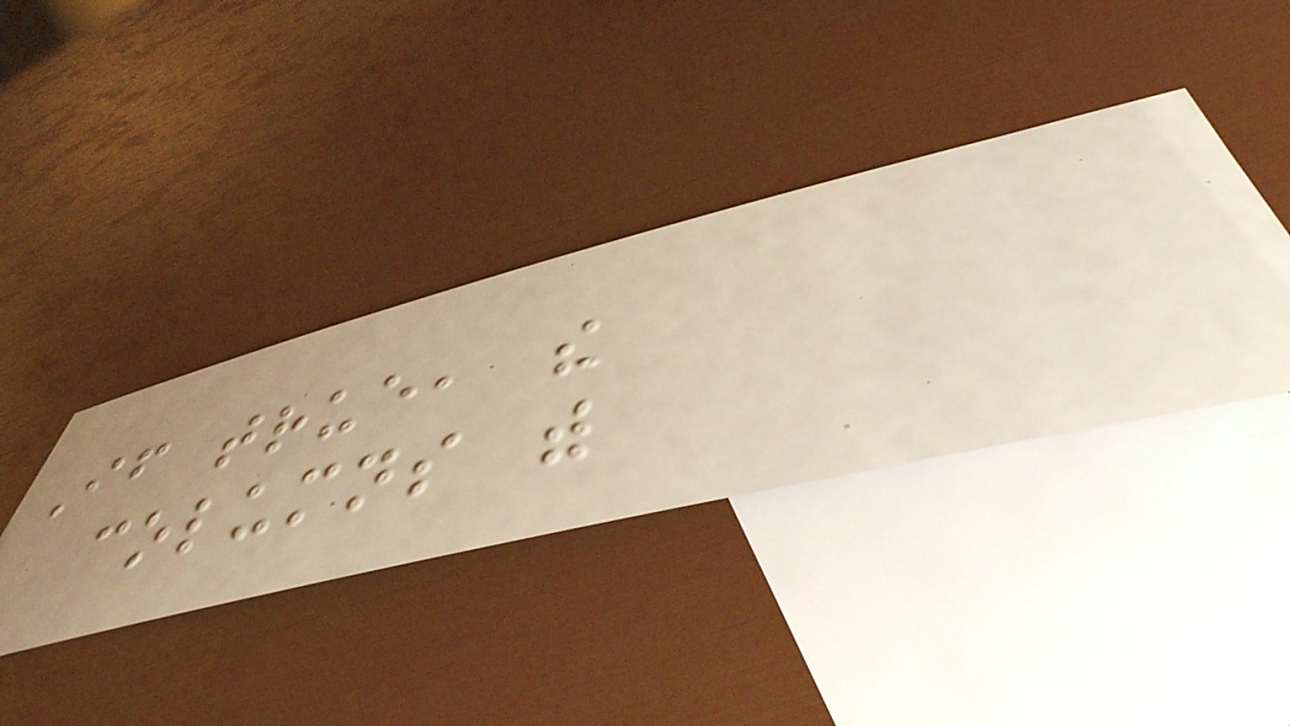If true, the
columns with
